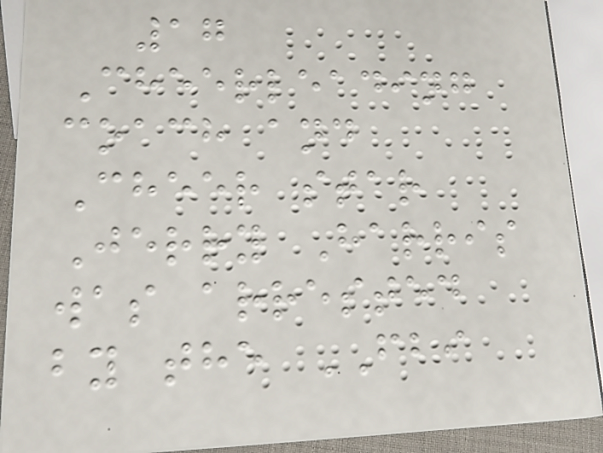17
Cheerleading
coach and
Cheer star
Jerry Harris
was arrested
by the FBI
